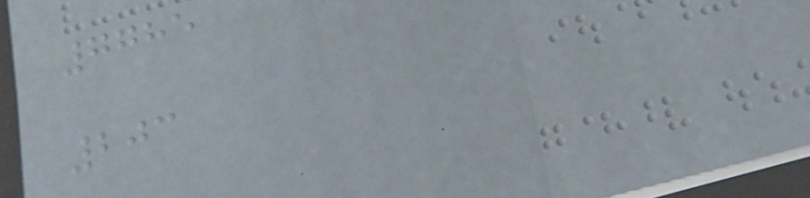7785
203
